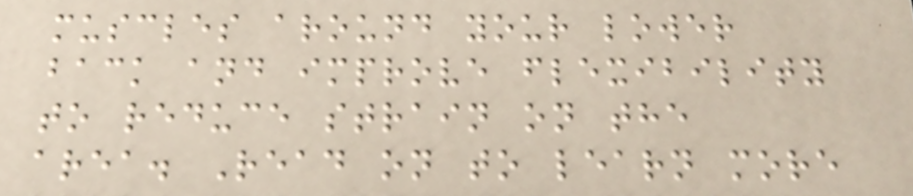muscles around your lower
back and improve flexibility
to reduce strain on the
area. Read on to learn more
